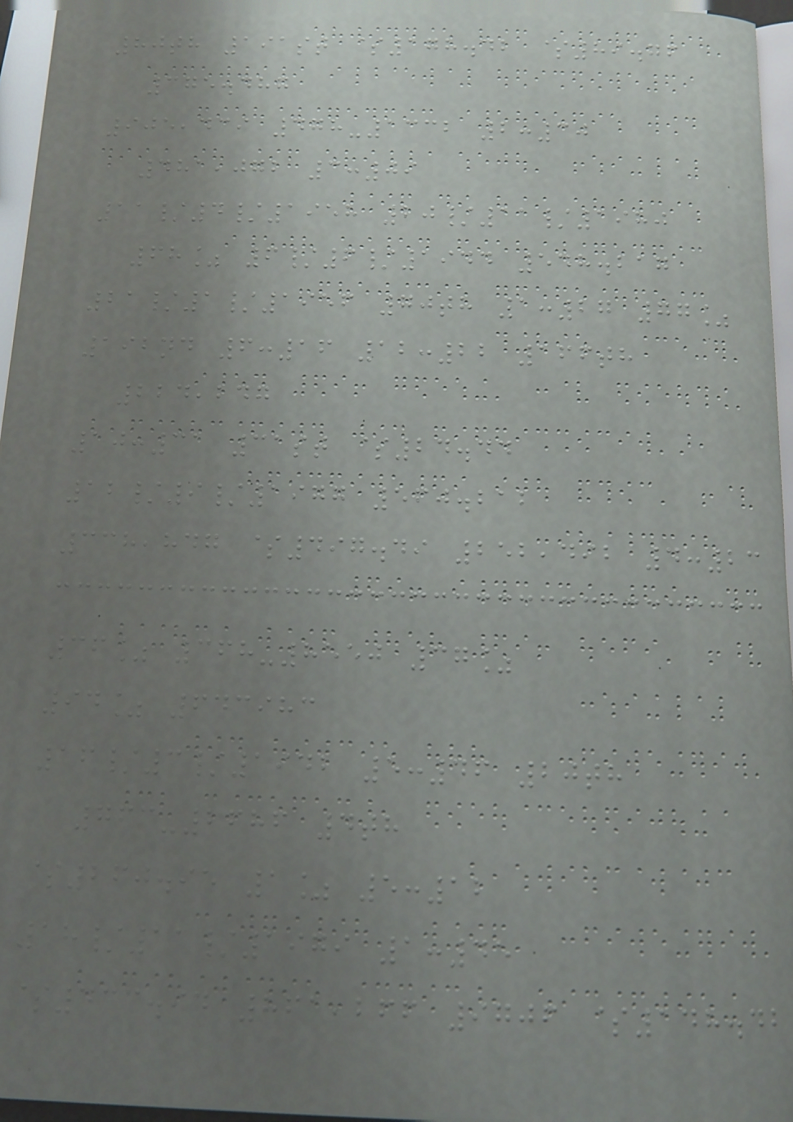80th 191st $178.42 $89.76
375.487
905,439 478-1332 2:30
481,072 3:09
11/4/1958 20/11/1980
68% 6/6/1944 548.217
21/1/1956 70th 1:27 77%
192nd 6:16 12:22 166th
224,247
10:31 31st $24.44
12/9/1977 560.212
338,847 $497.49 252,492 4:23
36% 368-8550 37%
94% 643983
16/3/1942 5:46 20th
763-2686 4th
$260.95 1% 5:12
18/11/1979 1:45
$433.94 861,266 9706 $148.42
